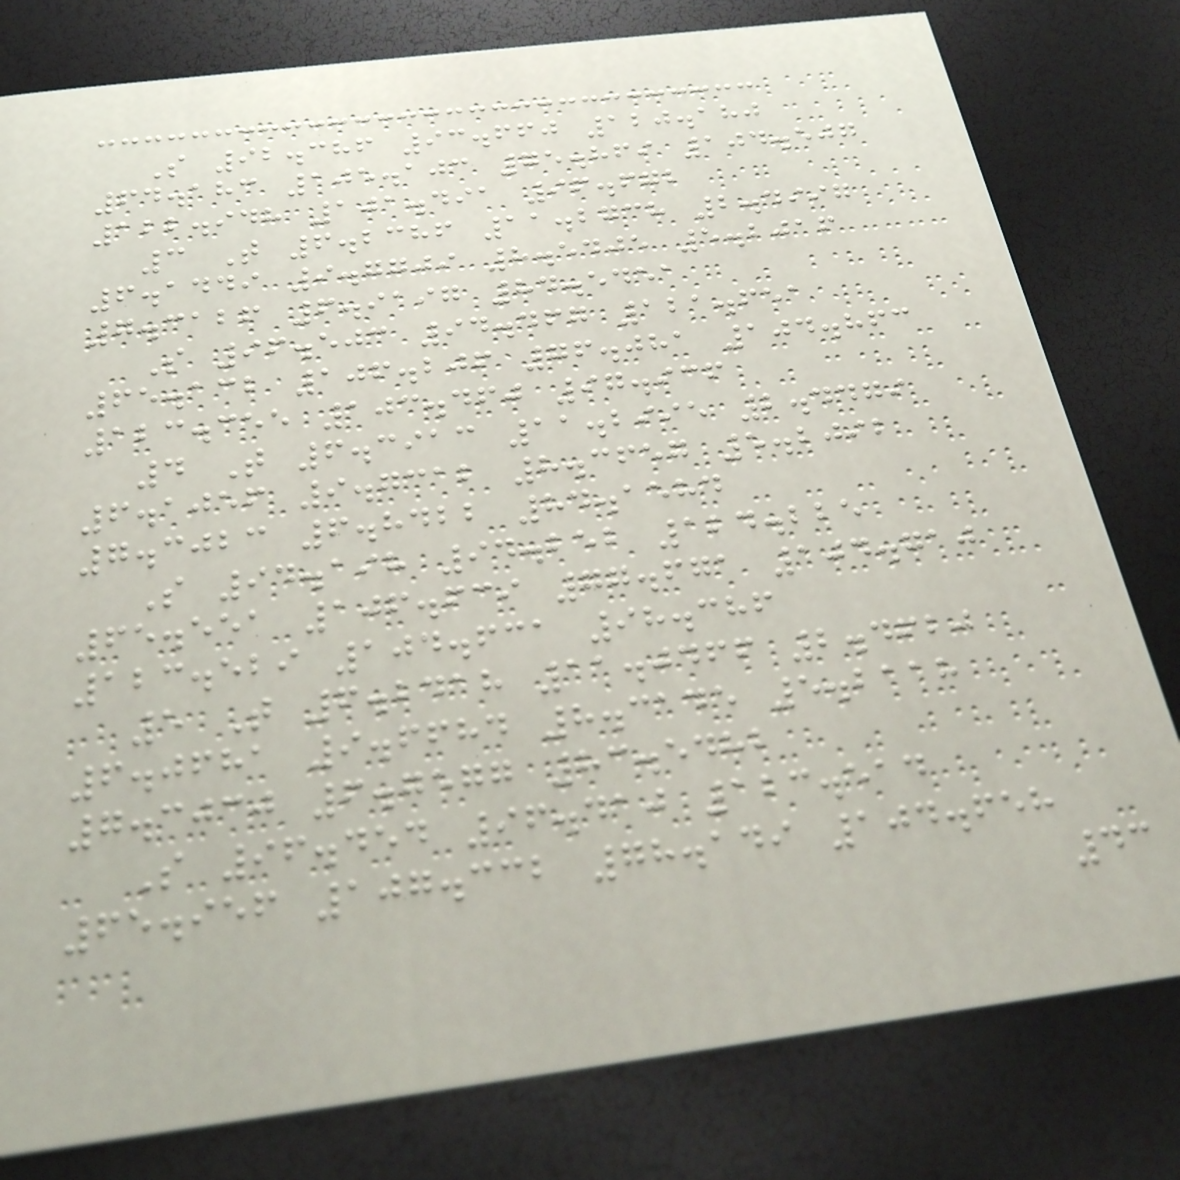S 92.386 93.660 120.180
64.183 105.103 75.869 104.507
122.948 101.491 96.672
3 T 6.2386 11.2738 2.4997
6.1449 9.7709 8.5405 5.2016
7.3126 6.9197 84.5451
S 96.503 94.467 121.651
65.132 106.206 76.081 104.863
123.355 103.460 97.936
4 T 6.3913 11.2995 2.4479
6.1056 9.7312 8.3657 5.2092
7.3023 6.8422 84.1584
S 94.198 94.252 124.225
65.551 106.639 77.671 104.710
123.529 104.631 98.386
5 T 6.2418 11.0466 2.4620
6.0681 9.6684 8.3145 5.2118
7.3030 6.7577 83.5482
S 96.454 96.410 123.514
65.956 107.332 78.149 104.658
43
